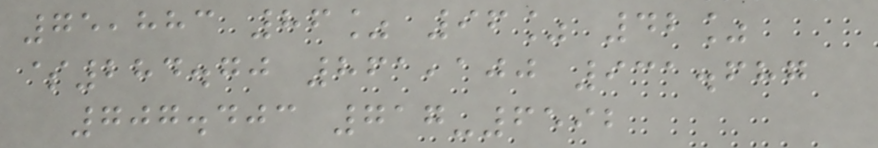75,883 86% 96% 42%
$284.70 861,100 931.687
707.403 717-6592
